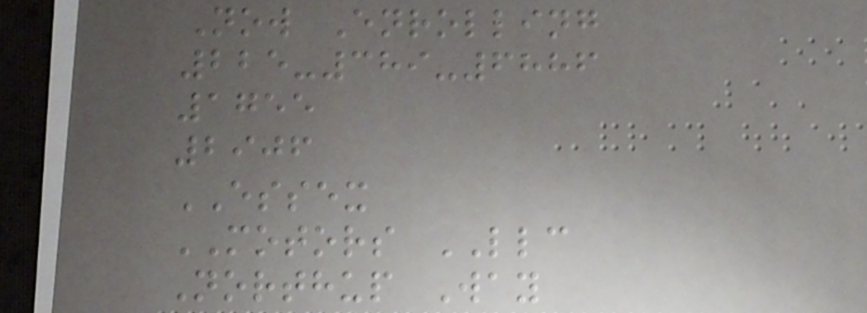Now Enrolling
225-389-6886
1755
2906
ESSEX
MOTORS LLC
Northup Way
